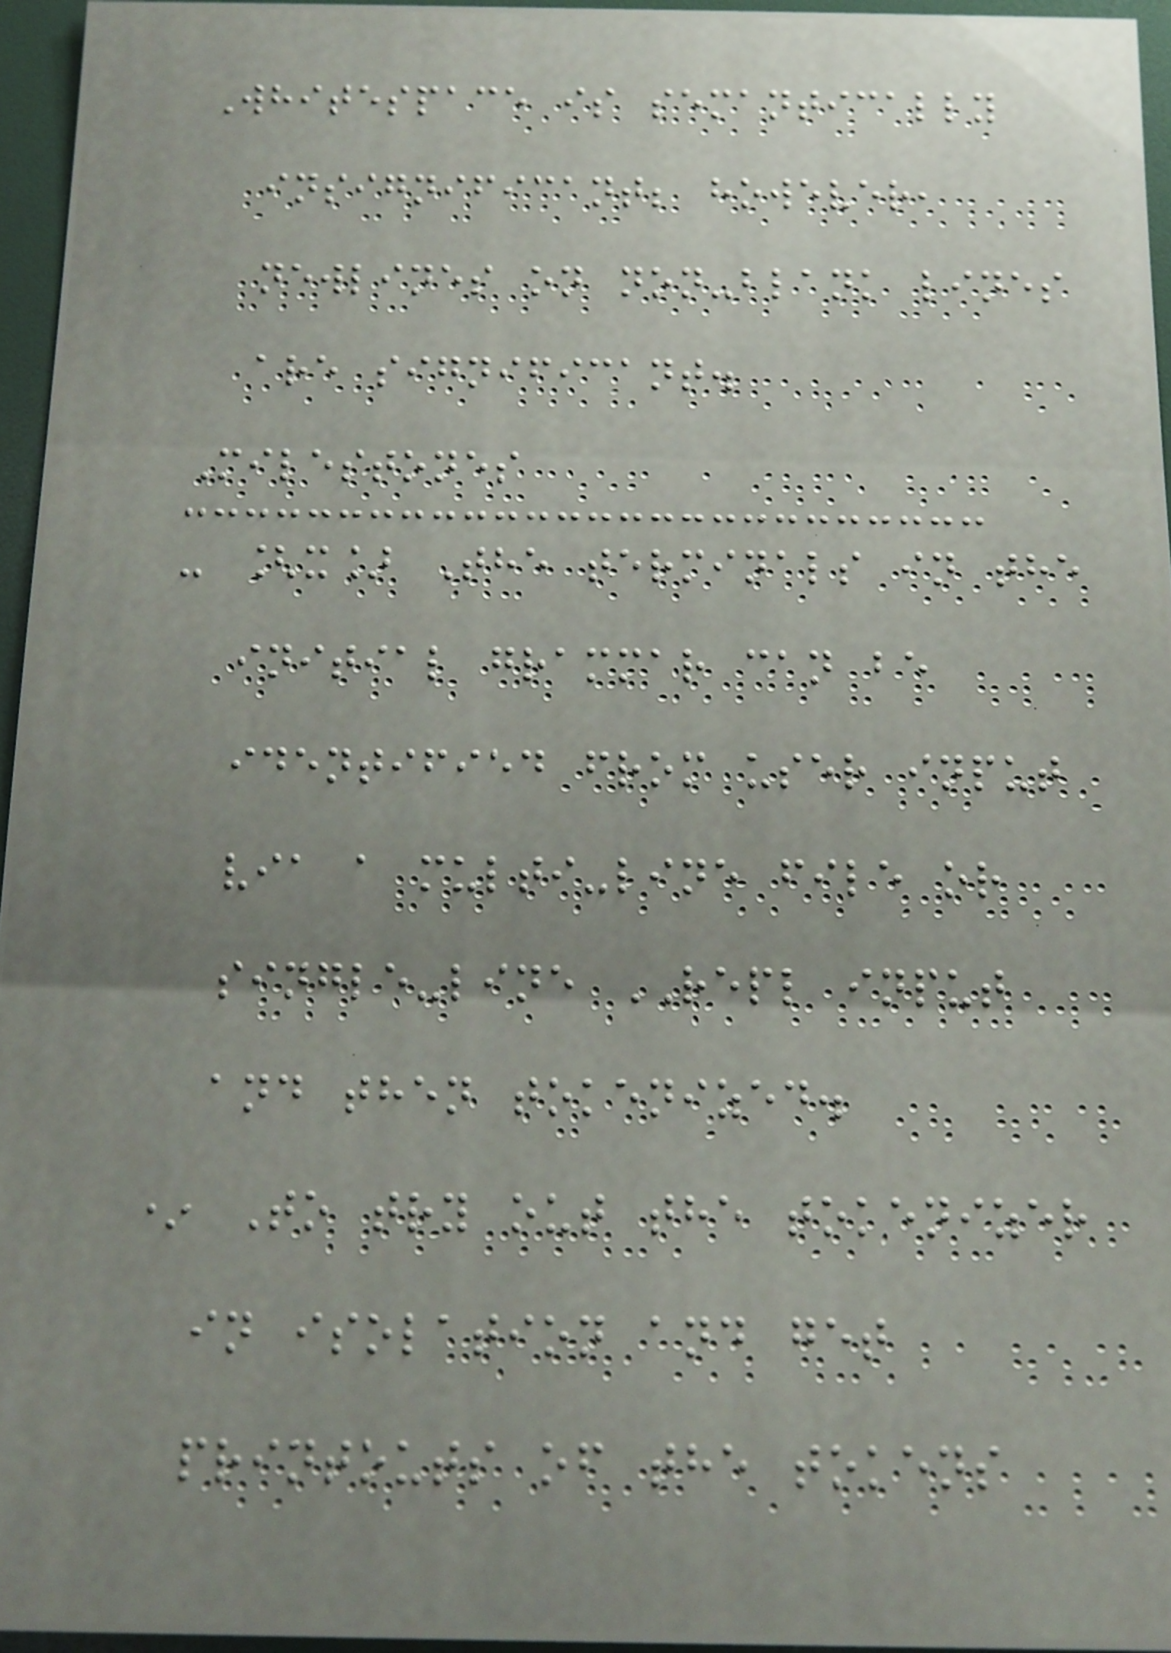Whitespace is semantically
insignificant; however,
newlines on non-blank lines
are significant.
Milestones
- [x] The terminals in the
initial grammar can be
identified from user input
via a multi-line file or
single-line REPL input
and then tokenized.
* To try out the tokenizer
in isolation and get
printouts of the tokens
